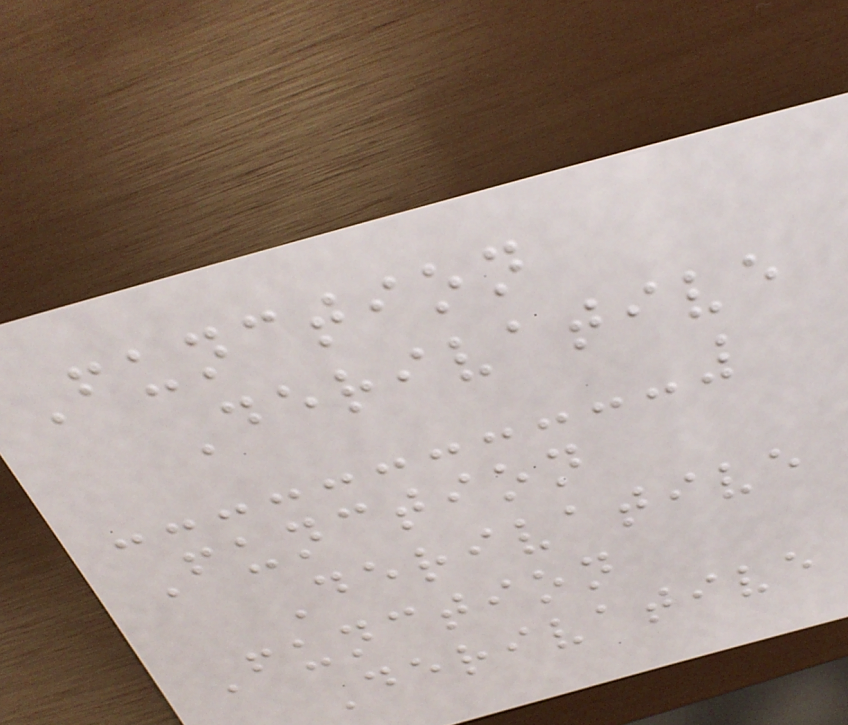Function
Derivative
Function
Derivative
Function
Derivative
